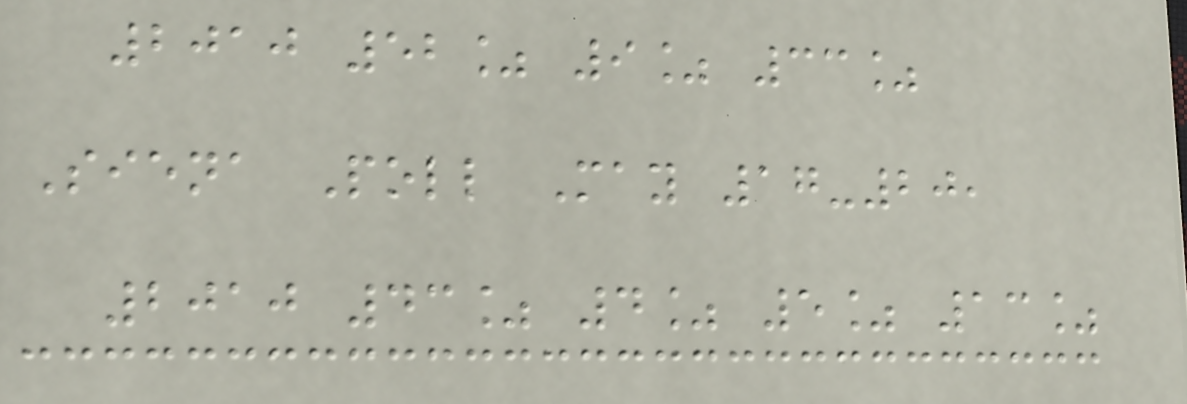2010 52% 9% 33%
Siena Poll May 17-20,
2010 43% 4% 5% 13%
